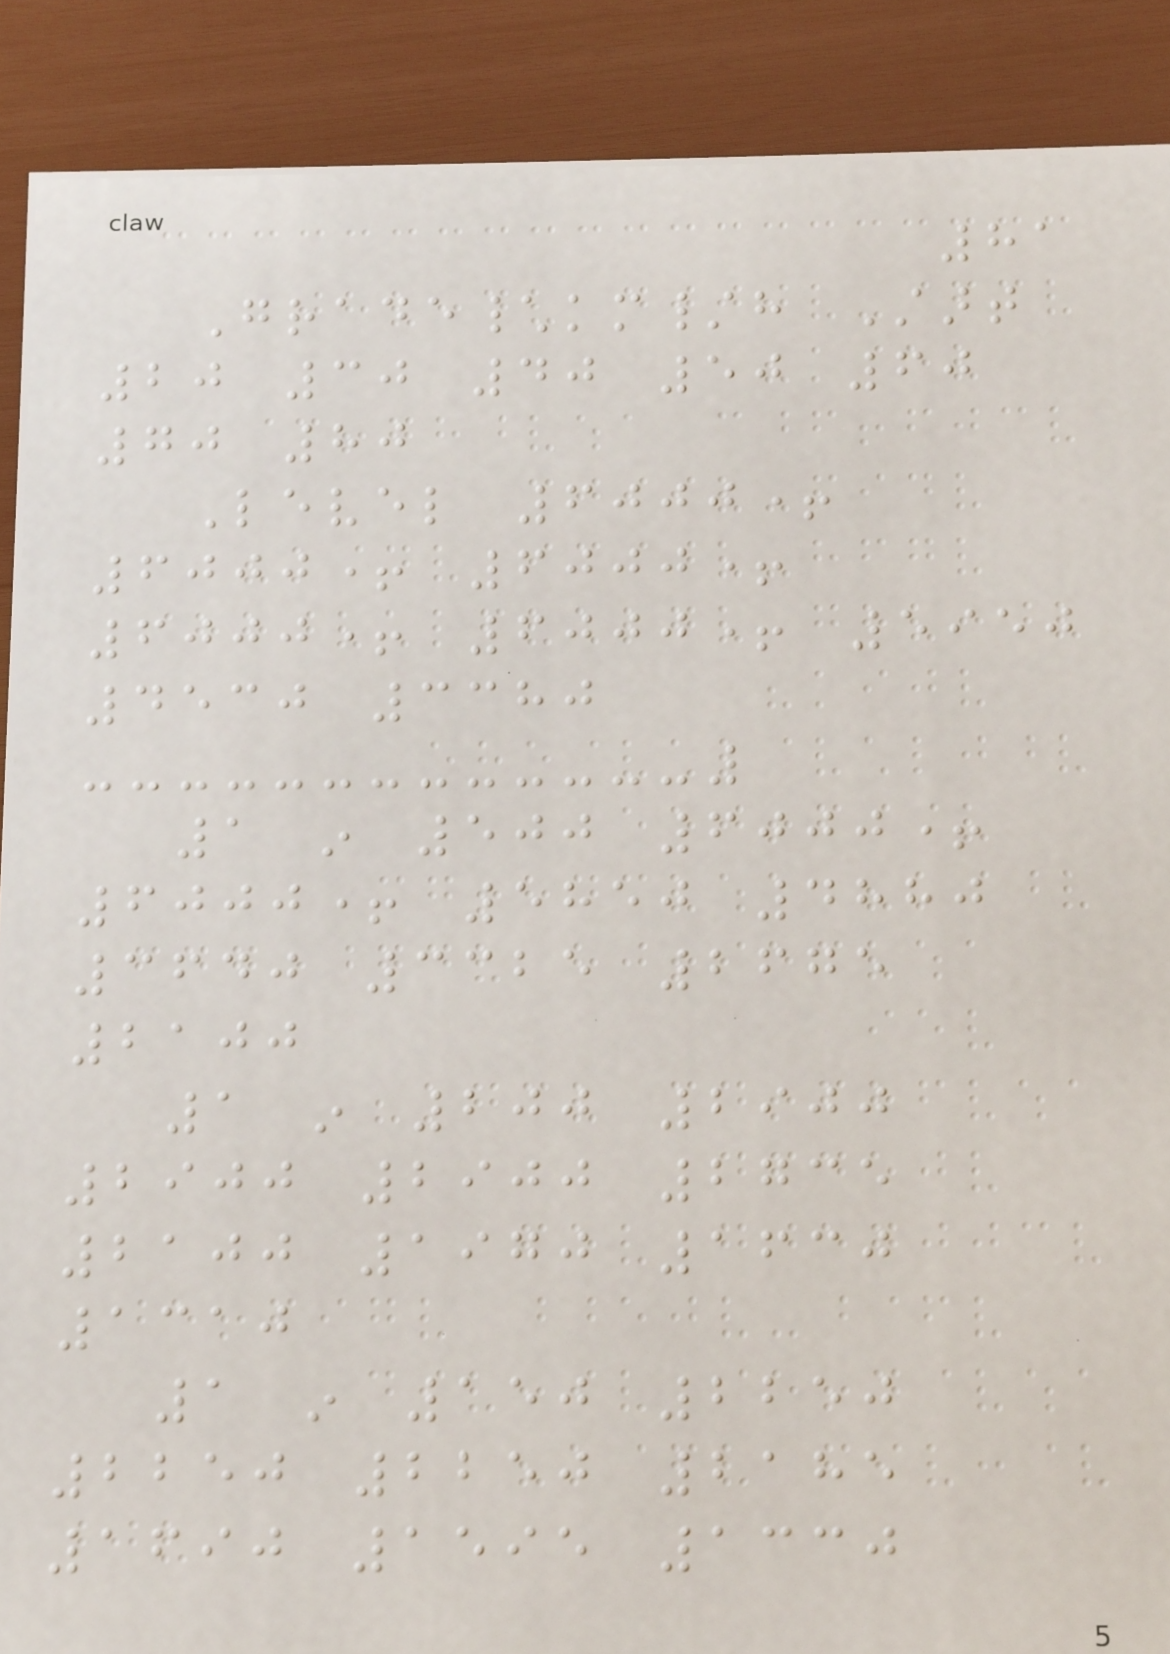81
Grade\km/h Start
20 30 40 50 60
70 80
Level 6000+
6000+ 6000+
6000+ 6000+ 5950
4530 3380
1 in 500 6000+
6000+ 5850 4880
3640 3325 2675
2100
1 in 200 2900
2900 2900 2735
2100 1970 1630
1310
1 in 150 2250
2250 2250 2185
1690 1595 1330
